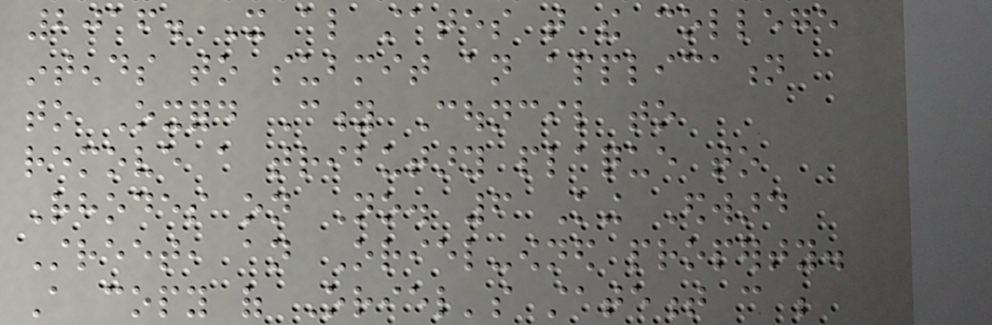2016. It also states that the college
intends to submit an application
to Oxford City Council to
remove a tributary plaque to
Rhodes on No. 6 King Edward
Street, an Oriel-owned property.
A copy of Oriel's statement can be
